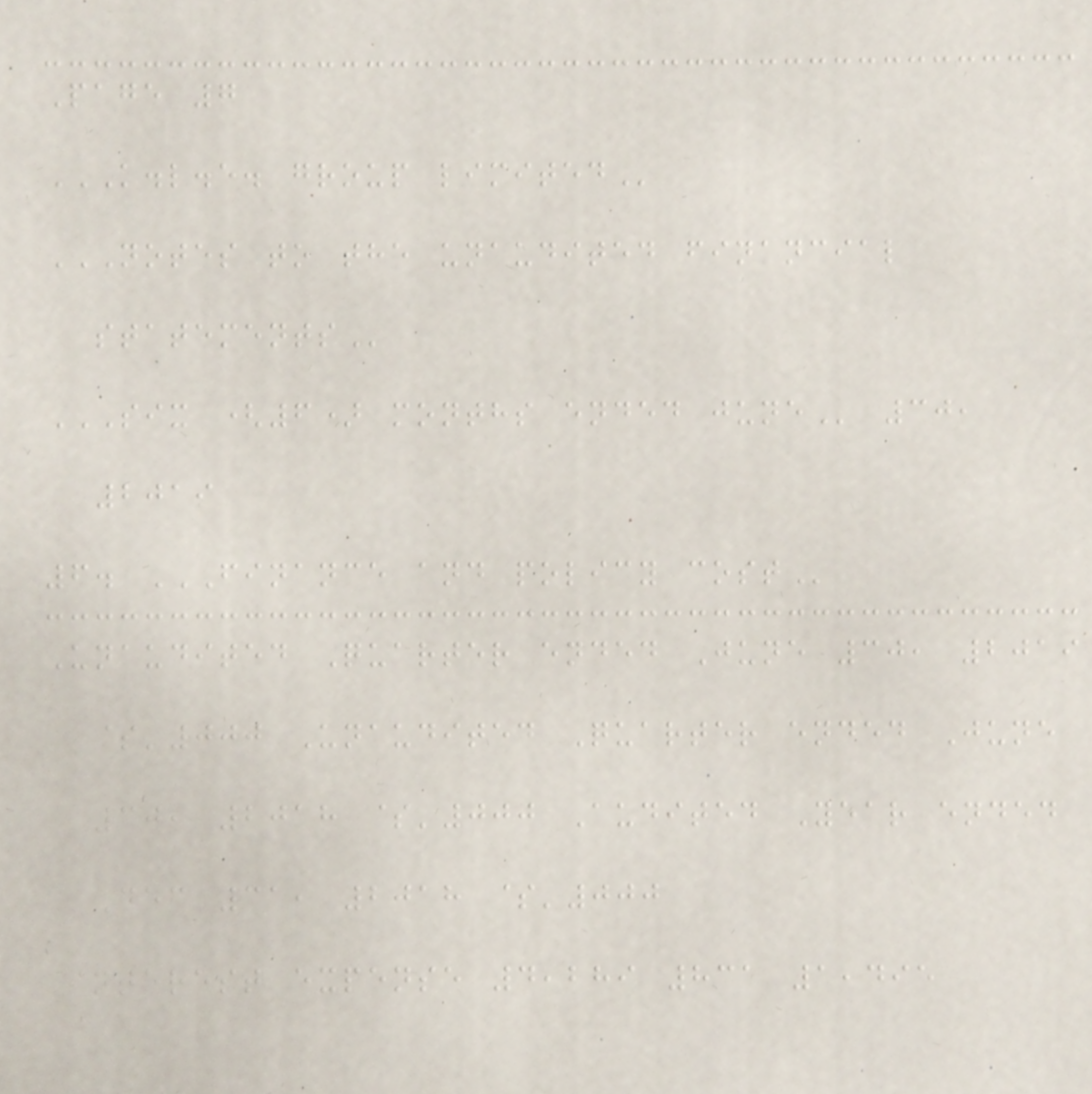Page 7
K.L.E. GROUP LIMITED
NOTES TO THE UNAUDITED FINANCIAL
STATEMENTS
SIX (6) MONTHS ENDED JUNE 30,
2019
6. FINANCE AND POLICY COST
Unaudited Quarter ended June 30, 2019
$'000 Unaudited Quarter ended June
30, 2018 $'000 Audited Year ended
Dec 31, 2018 $'000
Interest expense 4,289 831 1,495
